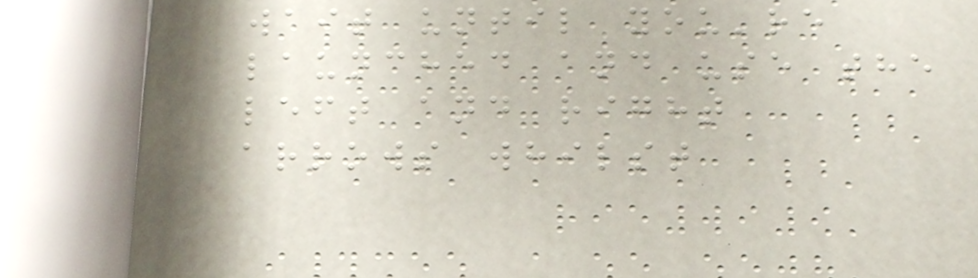wait until you're
launched and use the
left and right
arrows whilst
